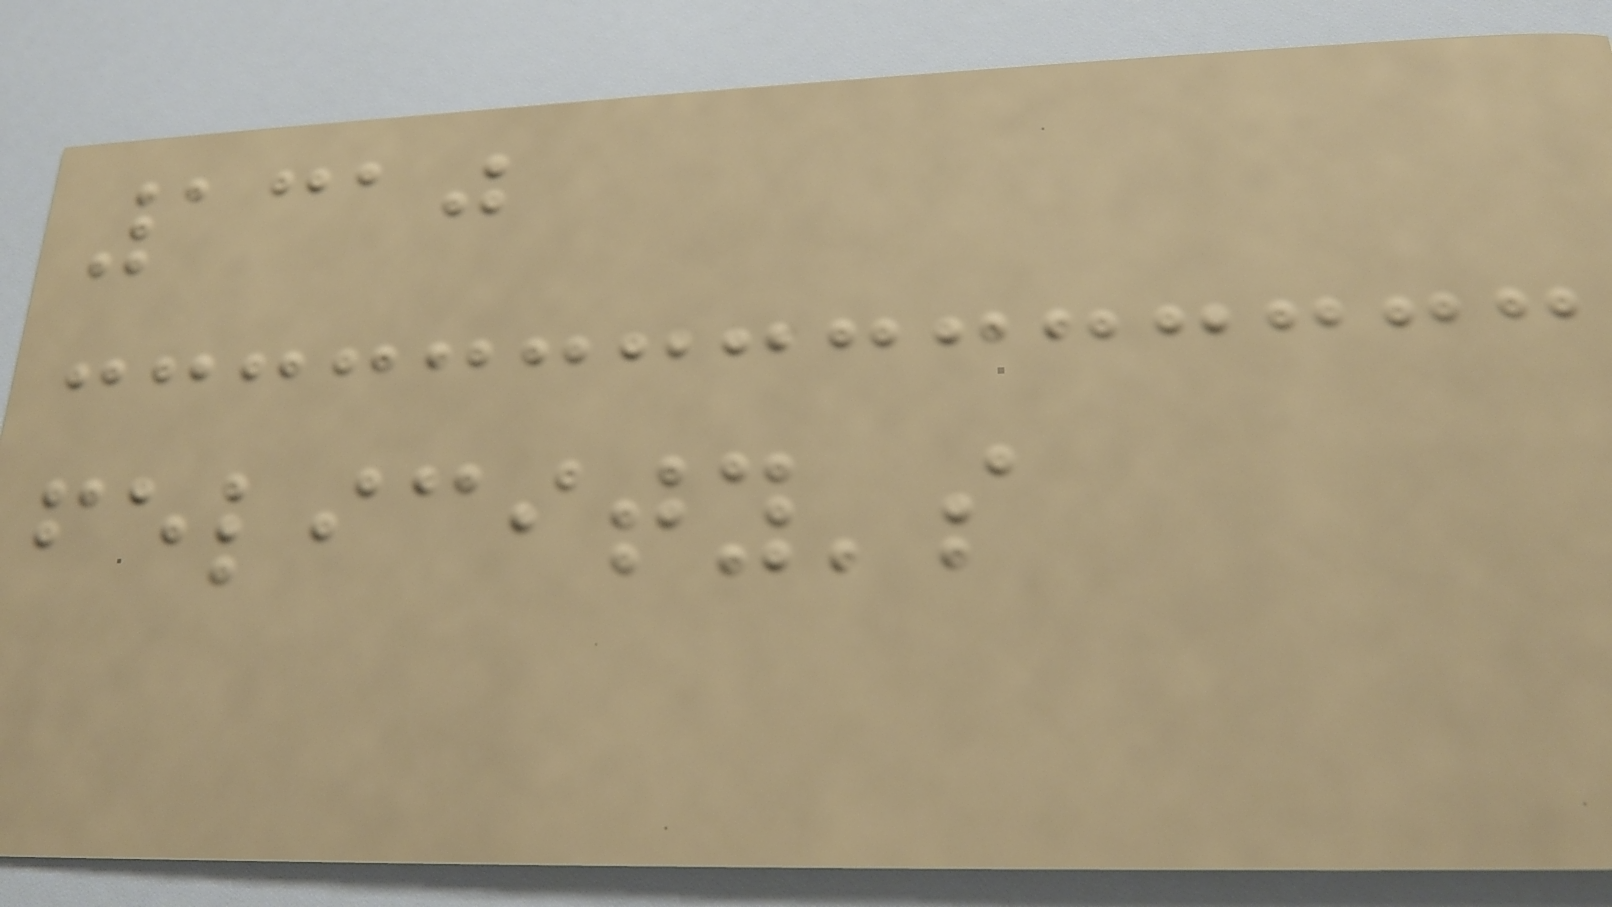1310
felicity's
